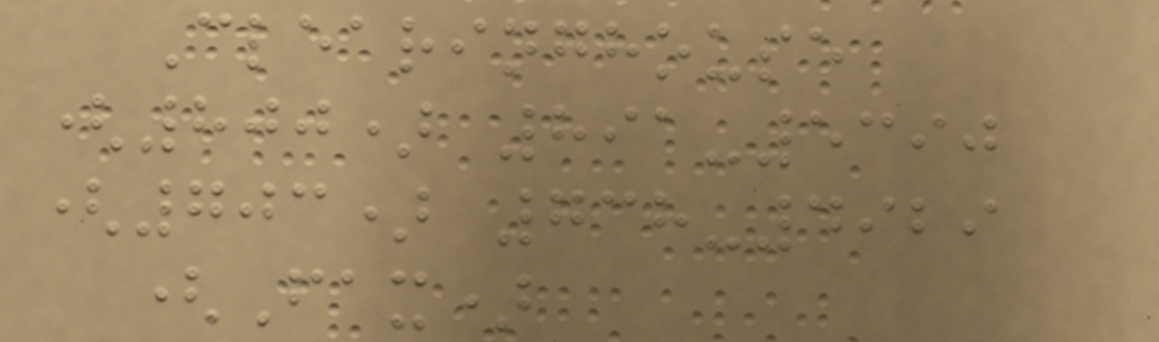Clearinghouse
(800) 891-5390
(703) 738-4929
(Fax)
